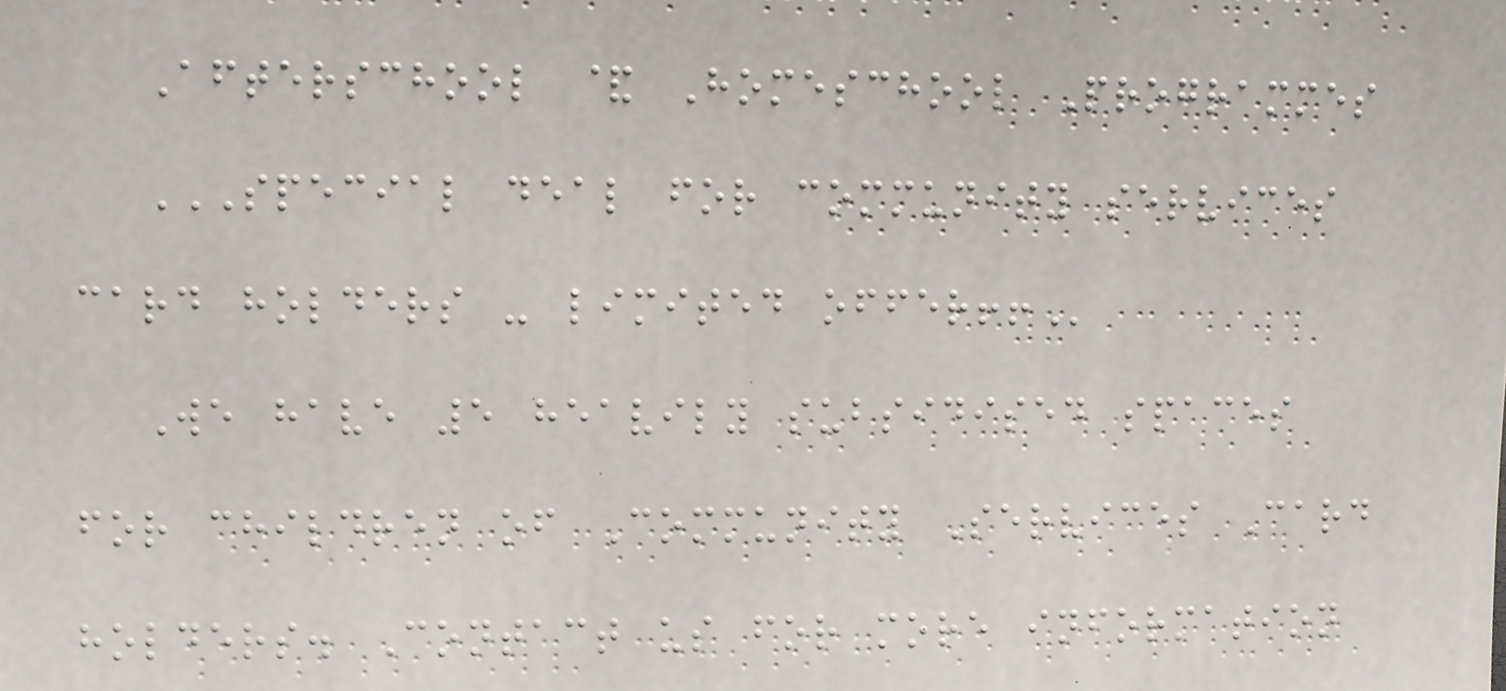Afterschool & Homeschool Programmes
SPECIAL DEAL FOR COMMUNITY SERVICES
CARD HOLDERS - LIMITED OFFER!!
We have 5 heavily subsidised spaces
for children of Community Services Card
holders. Contact us for more information
